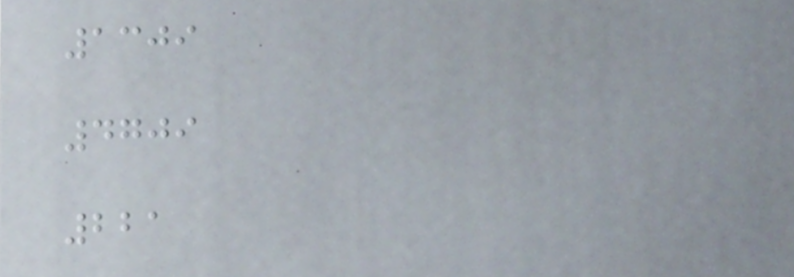1309
4709
221
